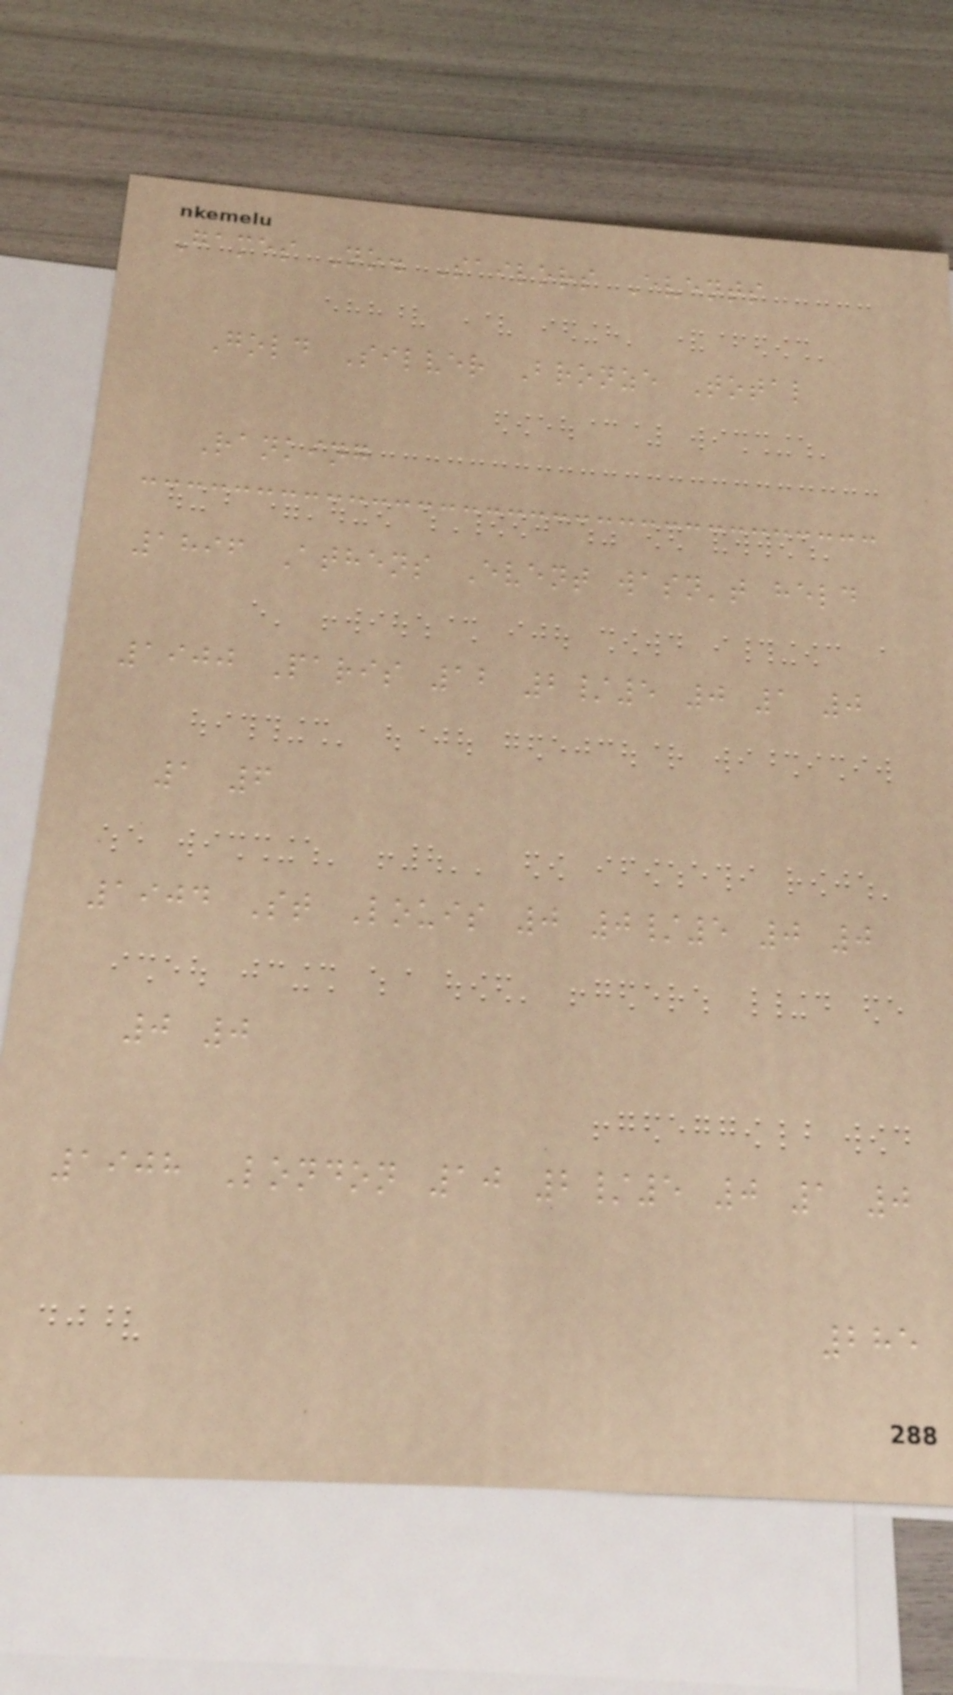Games No. Sailors Events
Gold Silver Bronze Total
Ranking
1896 Athens Event wasn't held
1900 Paris 12 2/5 0 1 0
1 6
1904 St Louis 0 0/5 0 0
0 0
1908 London 10 2/5 0 1 0
285
